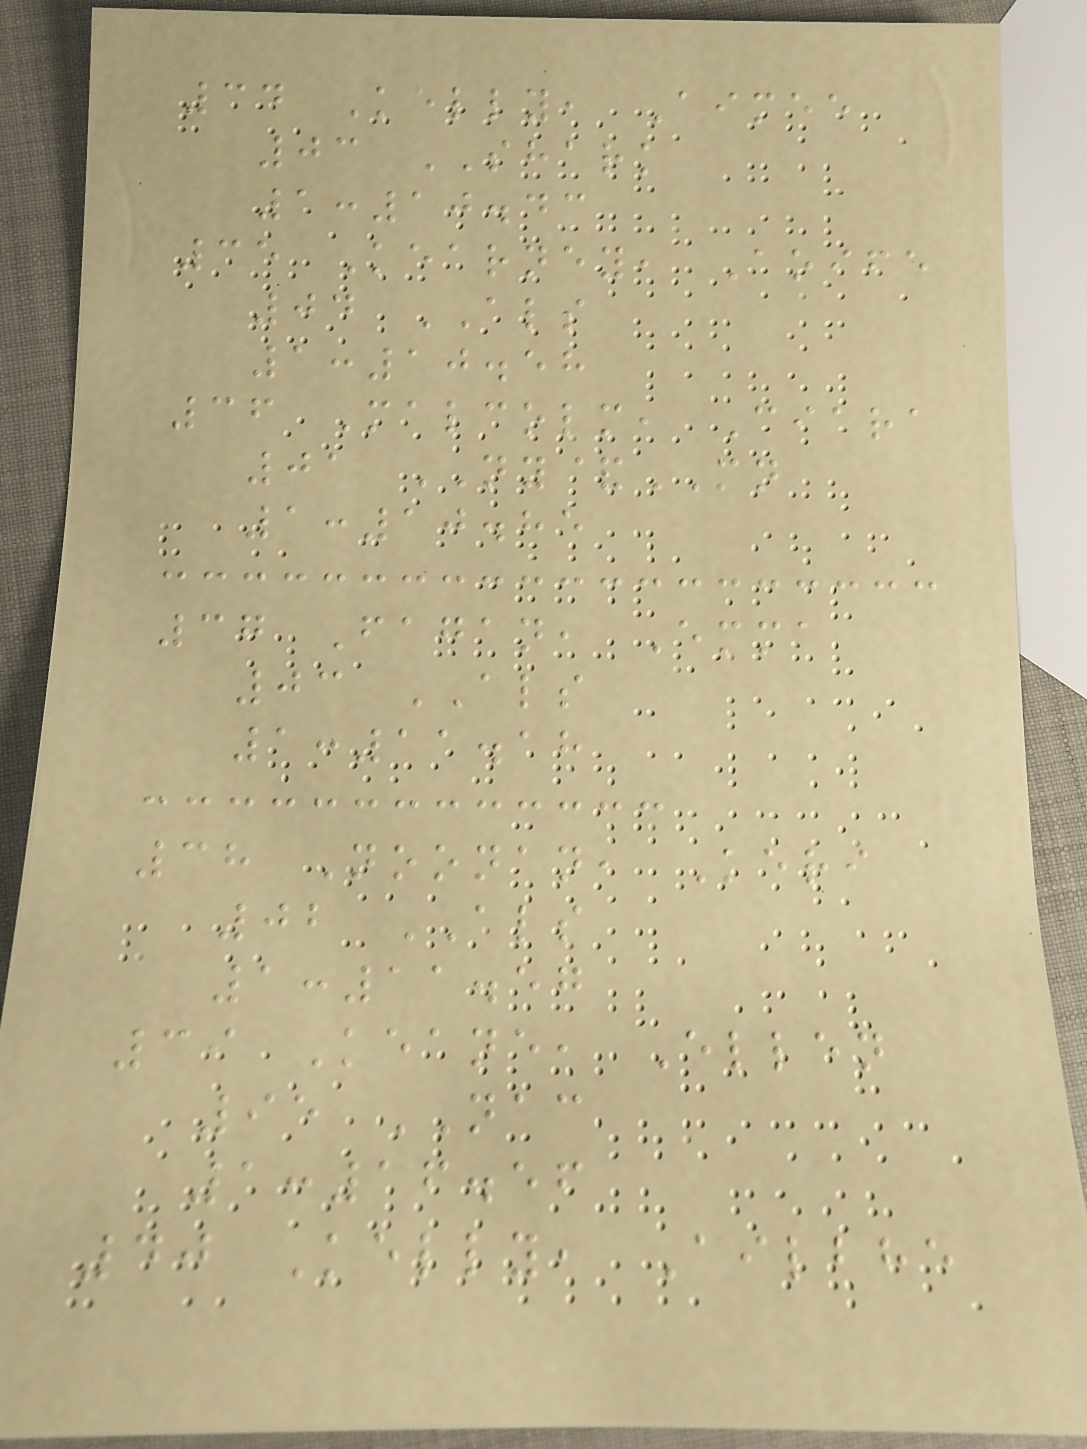34 Kelly, Aimee
03 SHARK
1:10.43
35 Kearney, Aoife
04 ALS
1:10.58
36 Malcolm, Ciara
01 NY&MN
1:10.85
37 Fagan, Emma
03 ALS
1:11.18
38 Noonan, Keri
02 ALS
1:11.57
39 Keane, Ellen
95 NAC
1:16.56
40 Kelly, Ailbhe
